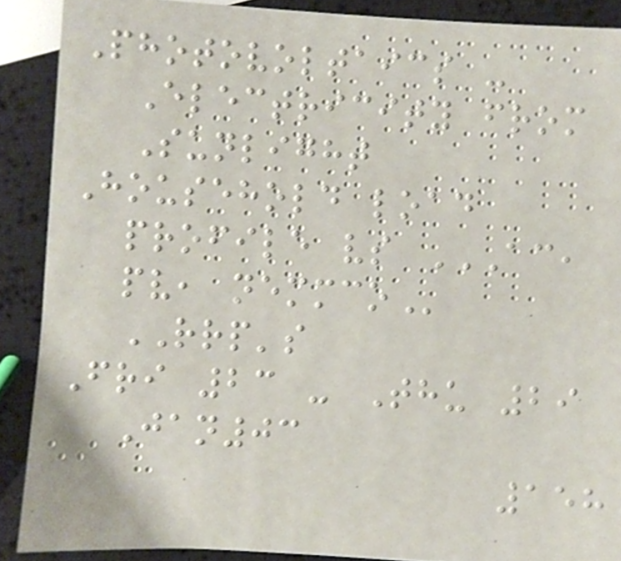Photovoltaics -
Electricity from
Sunlight
Household load
profile vs AC,
PV, NEMMCO
RRP's
Fri 23 - Thu 29
Jan03
158
